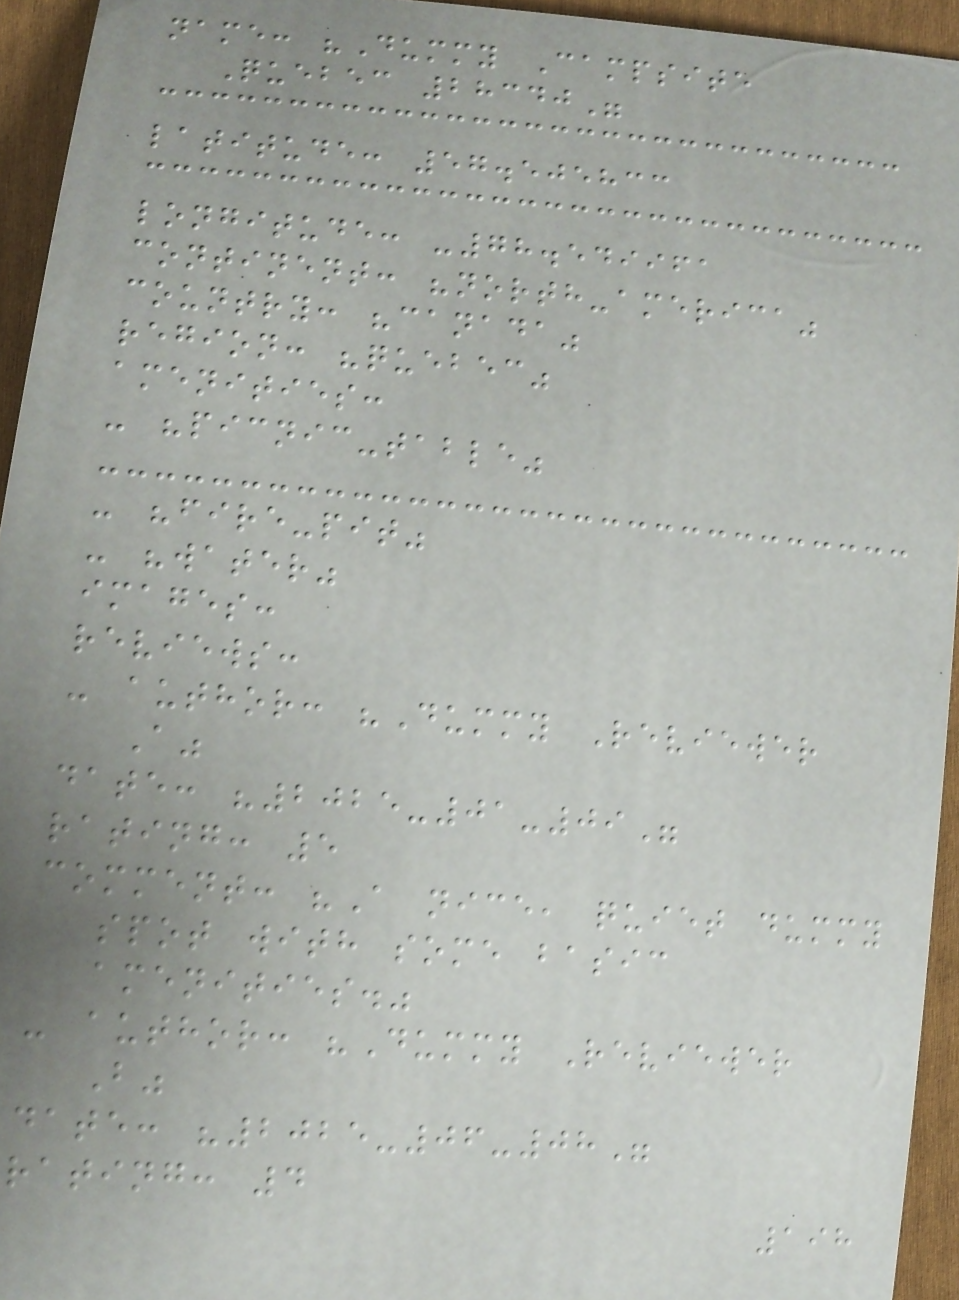name: "Dummy Campsite
Quebec 28340"
latitude: 57.505833
longitude: -78.549961
continent: "north-america"
country: "canada"
region: "quebec"
amenities:
- "picnic-table"
- "fire-pit"
- "water"
images:
reviews:
- author: "Dummy Reviewer
A"
date: "2025-01-09"
rating: 5
comment: "A nice, quiet dummy
spot with some basic
amenities."
- author: "Dummy Reviewer
B"
date: "2025-06-08"
rating: 4
198
